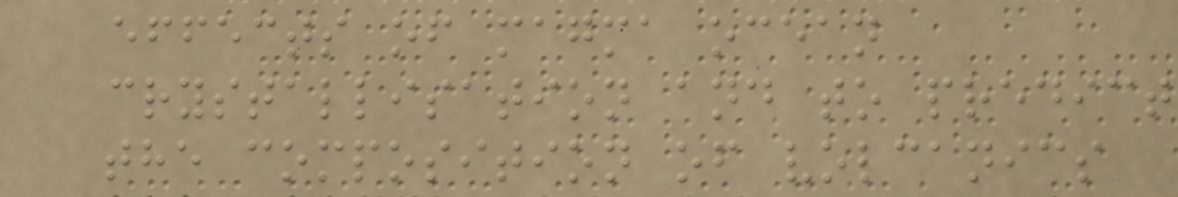effects of magma ocean
crystallisation and to predict
the composition of volcanics
